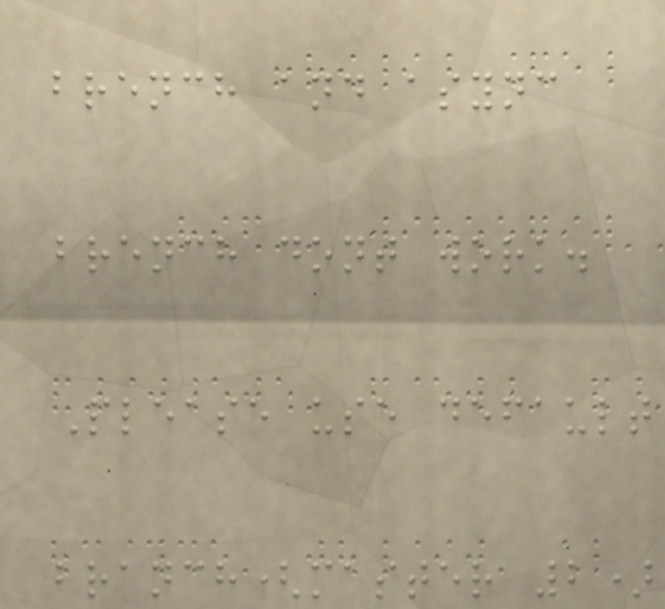brench and async
brench dont work.
Please use default
branch(master 2)
